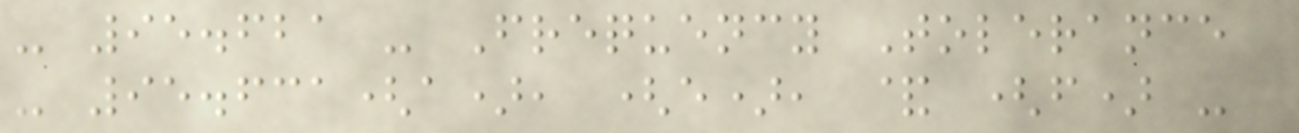- 95.621 - Frequency Tolerance
- 95.631(a), (e), & (f) -
